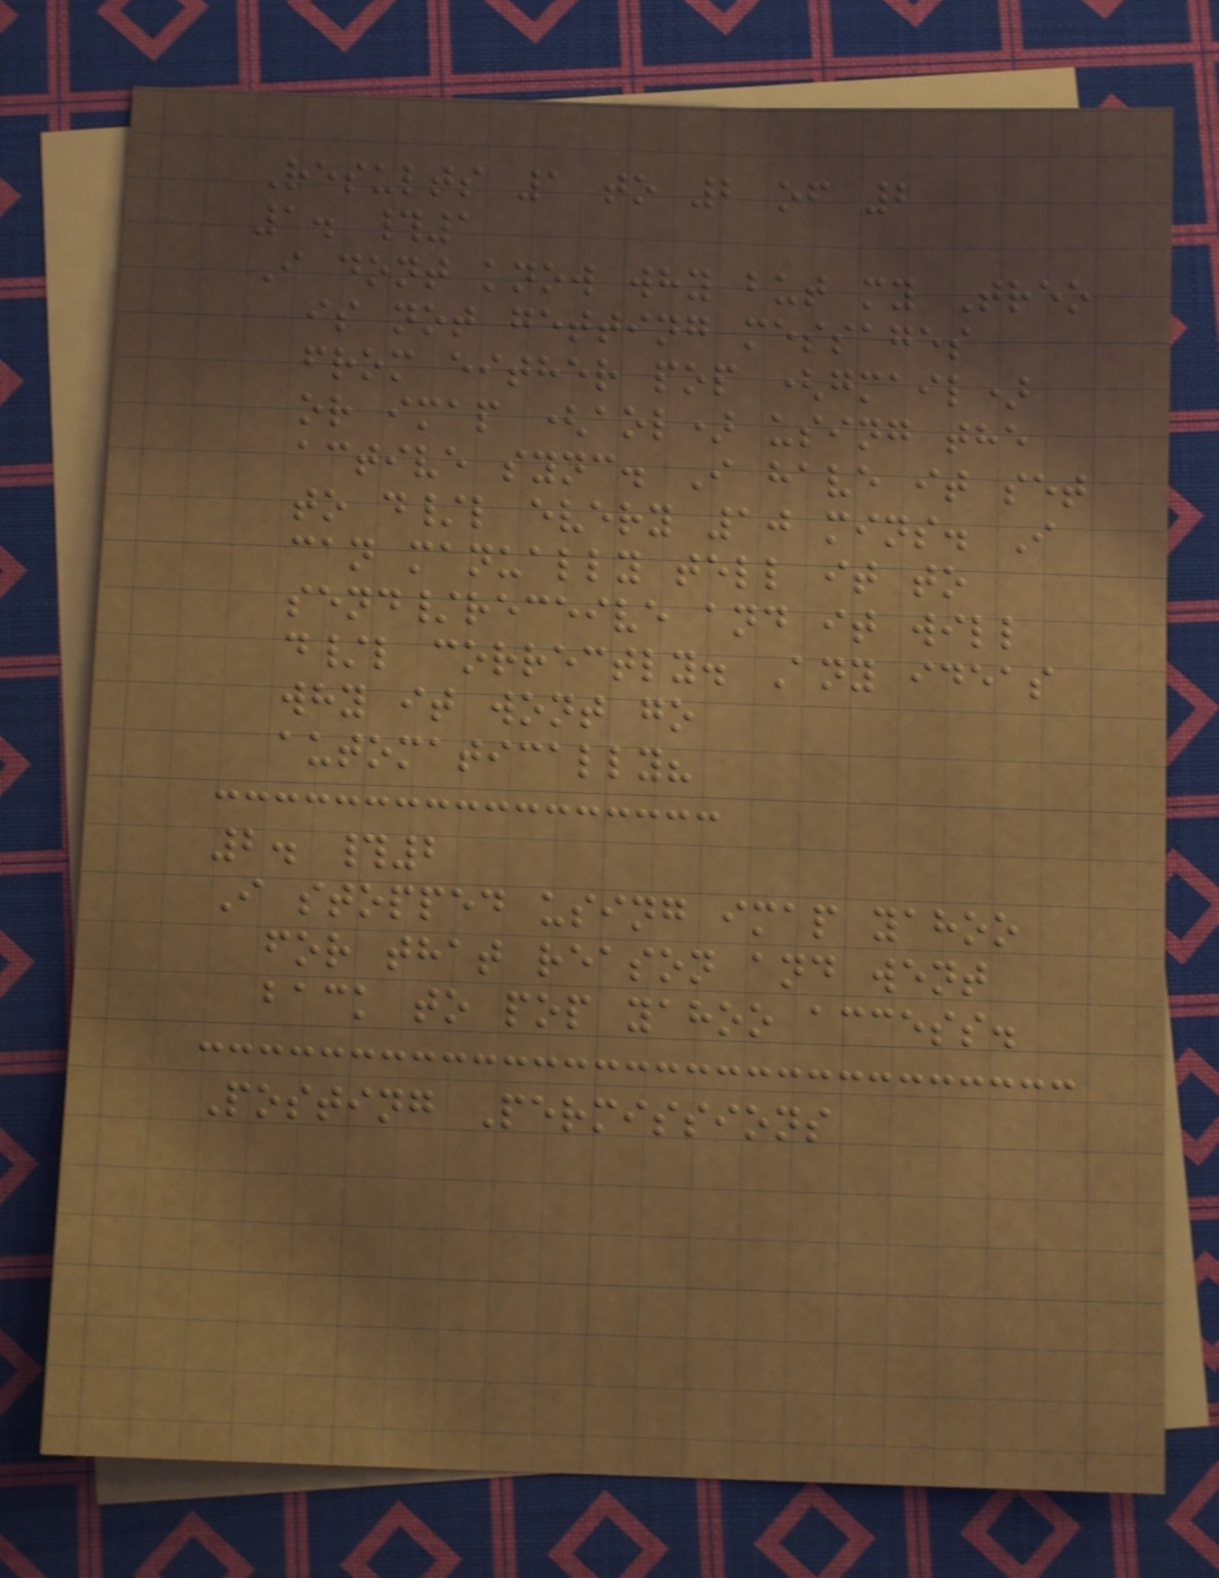Results 1 to 2 of 2
1. #1
I dont know why but my Treo
is not getting messages
from either pop (gmail)
or imap (aol) using the
active sync. I have it set
to d/l every 10 mins. I
can manually tell it to
send/receive and it will
d/l correctly. Any ideas
why it wont go
automatically?
2. #2
I stopped using imap yahoo
for that reason and went
back to pop yahoo access.
Posting Permissions
